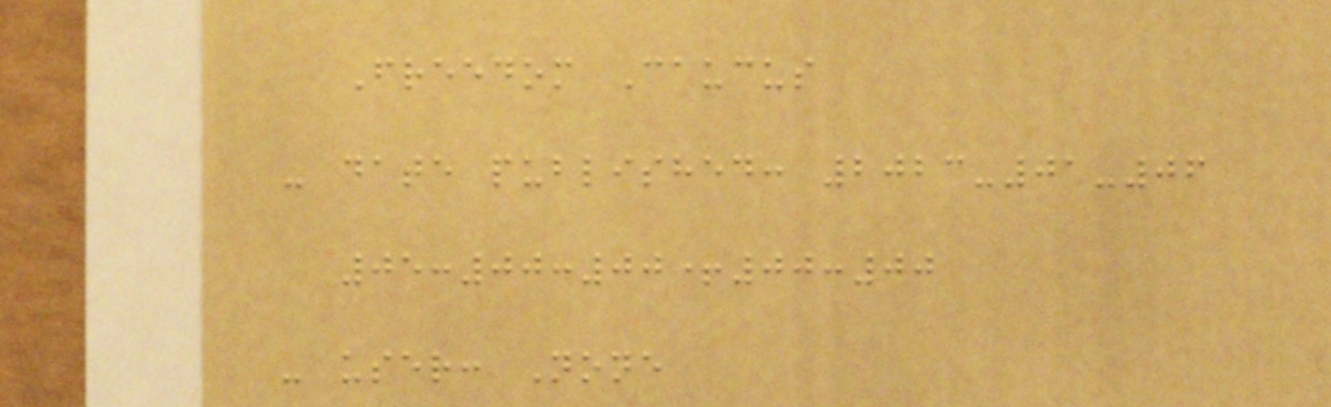Freedom Caucus
- date published: 2023-01-06
05:00:00+00:00
- user: None
